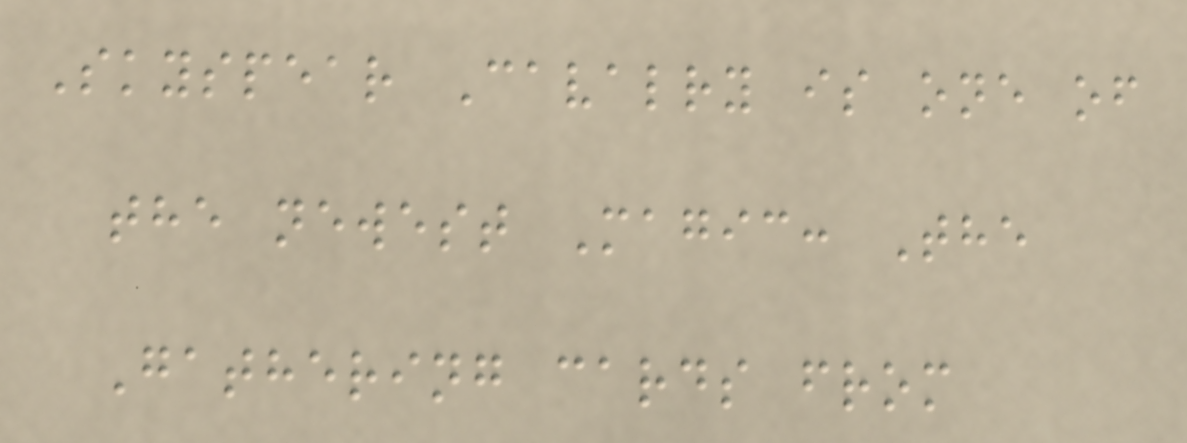Skyspear Cavalry is one of
the newest Magic: The
Gathering cards from
